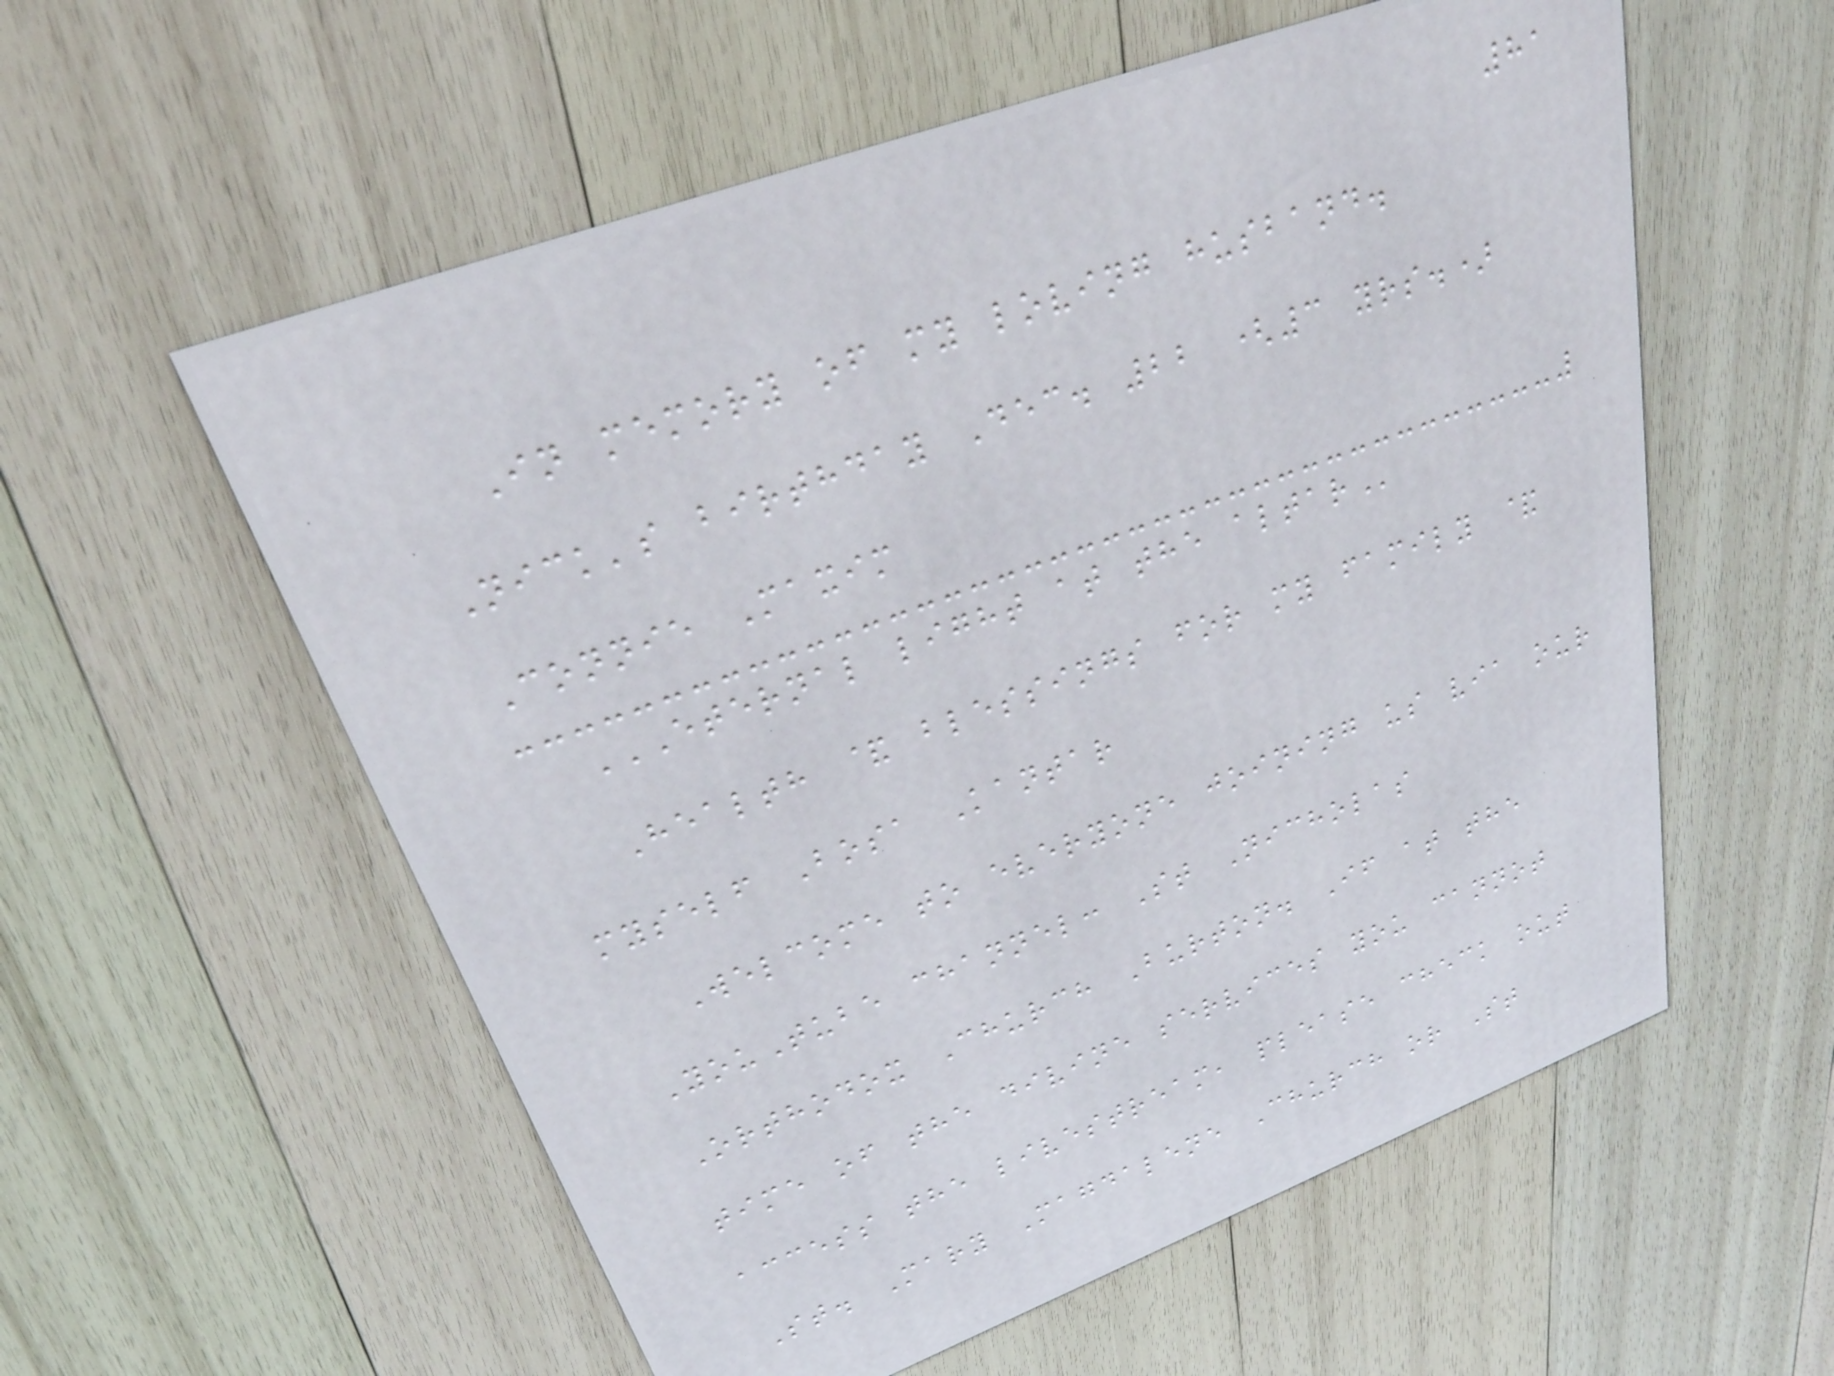81
In memory of my loving husband.
Nick's birthday Dec. 22 (3 yrs.)
Connie Maxim
ETERNAL LIGHT AT THE ALTAR
Health & blessings for my family &
myself Bosa Kantar
Welcome to everyone joining us via our
YouTube channel: St Nicholas
Orthodox Church Burton. If at the
time of the divine services you cannot
access the livestream, please check out
St. Mary Magdalene Church or St
